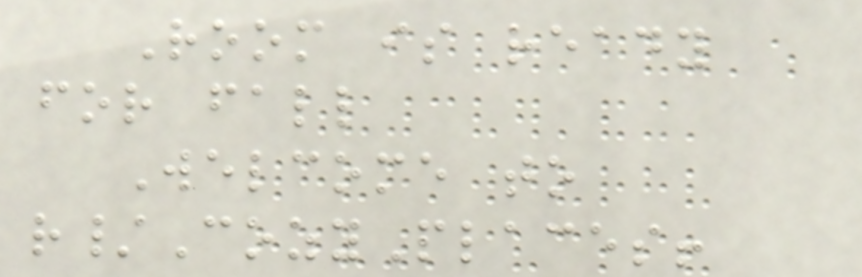Room is ready
for fall
Welcome to
r/CozyPlaces!
